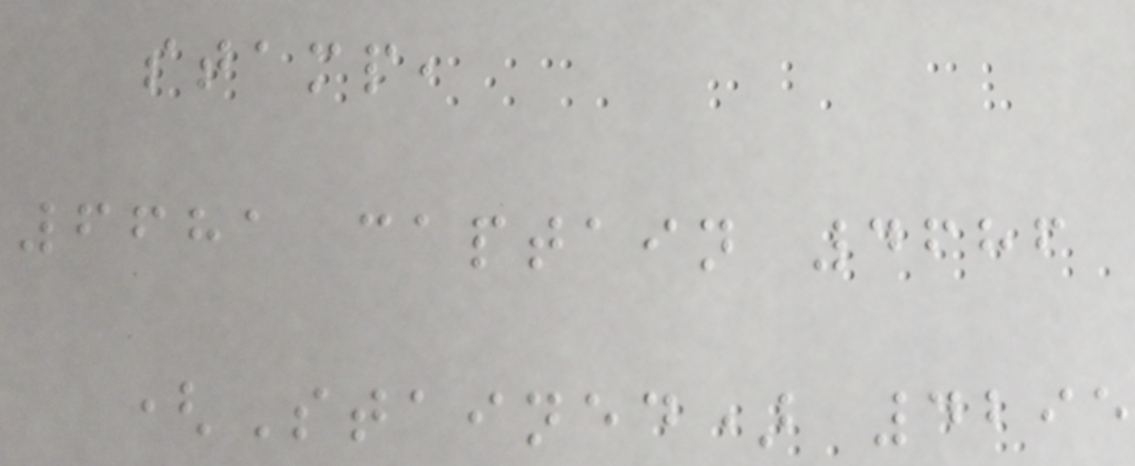stamp,
6681 captain 4686
(Stained) 4295
